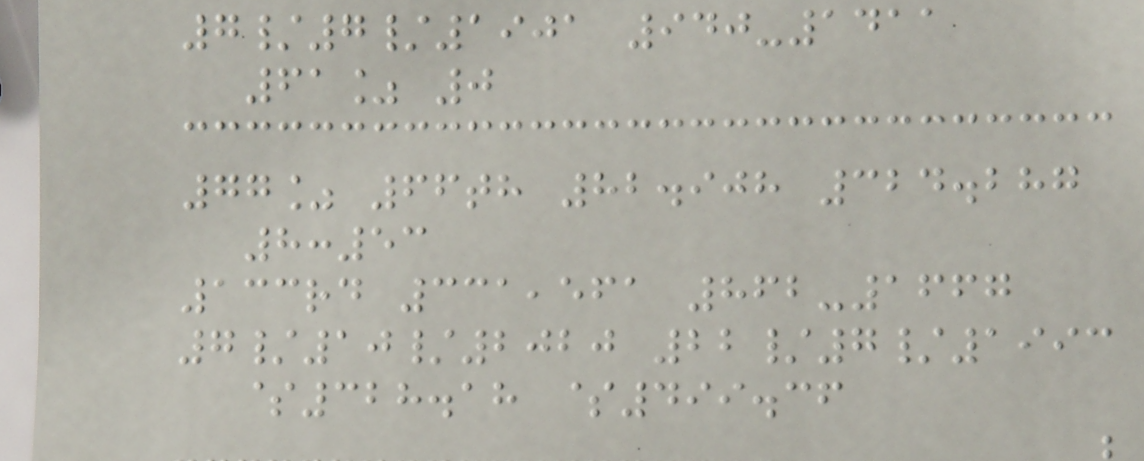7/7/1901 940-1411
61% 0
77% 66th 82.908 324.287
8:53
133rd 331,561 862-1667
7/10/2020 22/7/1993
$328.18 $499.36
